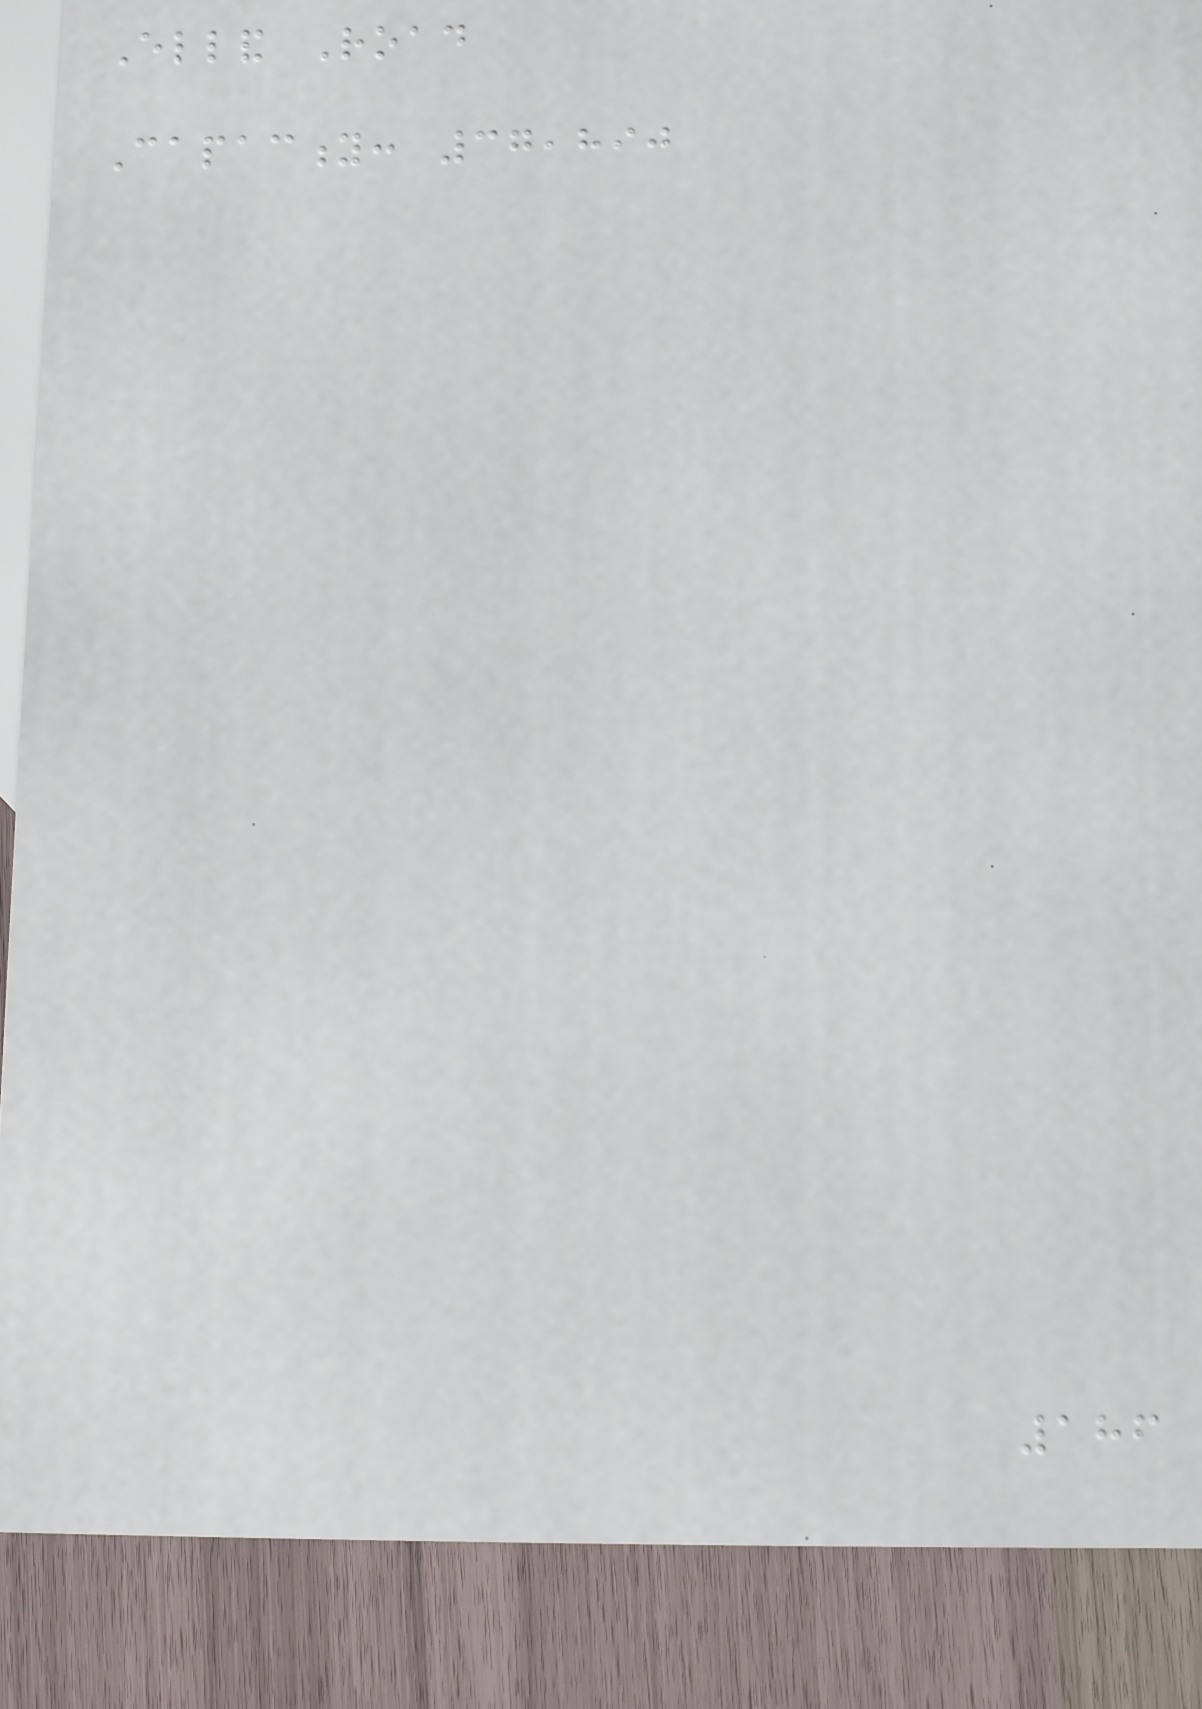Elland Road
Capacity: 37,890
186
